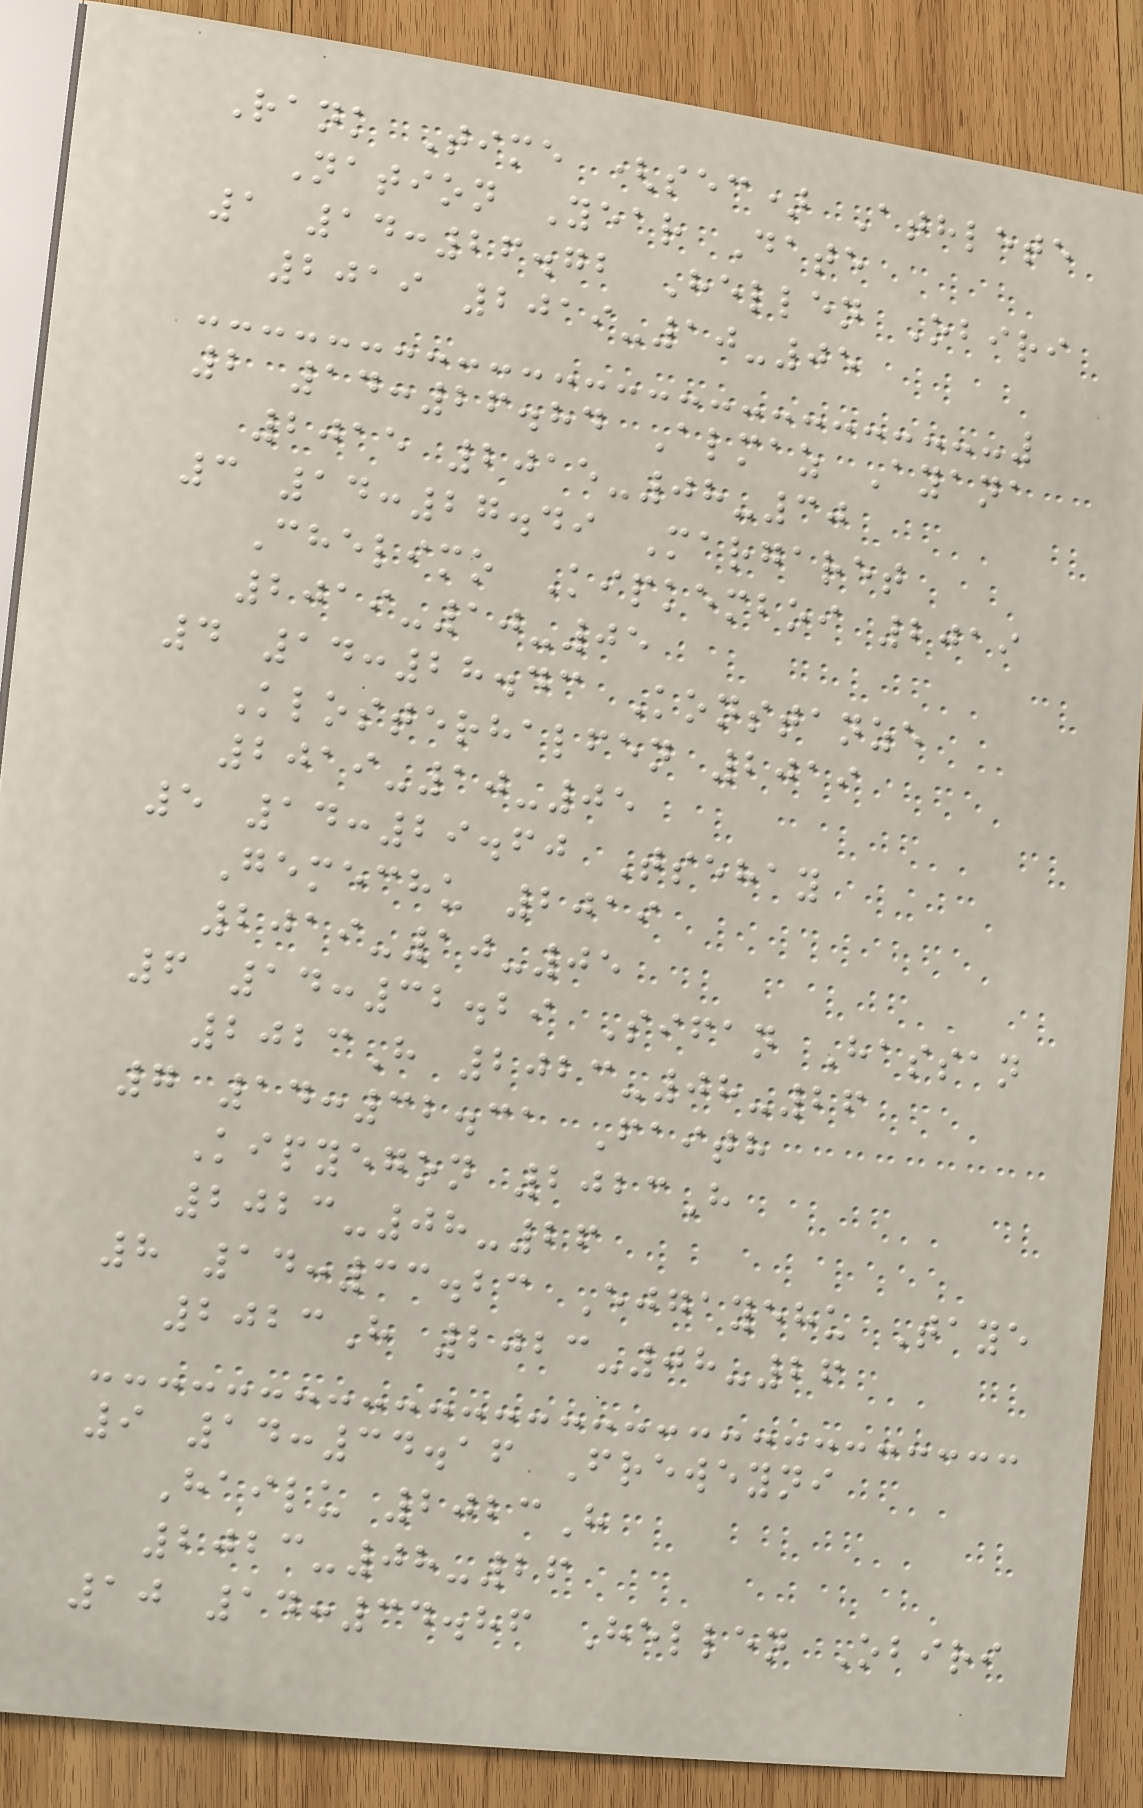Rank Time (sec) Athlete
Nation Year Date
1 14:26.72 Hellen Obiri
2019 2019-10-05
2 14:26.84 Almaz Ayana
2015 2015-08-30
3 14:27.49 Margaret
Chelimo Kipkemboi 2019
2019-10-05
4 14:28.43 Konstanze
Klosterhalfen 2019
2019-10-05
5 14:29.60 Tsehay
Gemechu 2019
2019-10-05
6 14:32.29 Sifan Hassan
2023H 2023-08-26
7 14:32.31 Faith
Kipyegon 2023H
2023-08-26
8 14:33.23 Ejgayehu Taye
2023H 2023-08-26
9 14:34.16 Freweyni
Hailu 2023H
2023-08-26
10 14:34.86 Hellen Obiri
